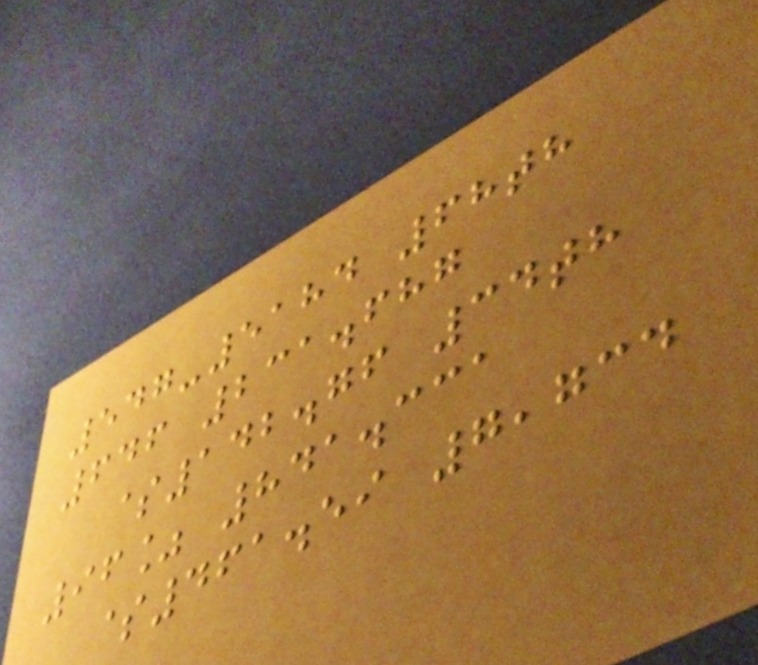547-5184 68th
646 231.687
$142.76 34th
96% 841.331
$461.59 7,734
